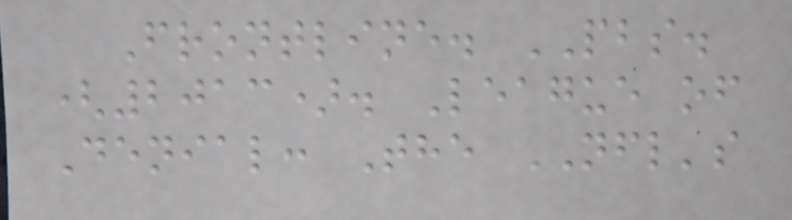Frontline. PBS.
(2013). League of
Denial: The NFL's
